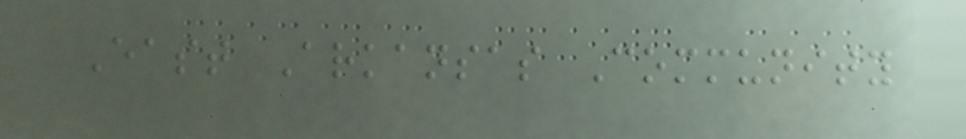East Arkansas Community
